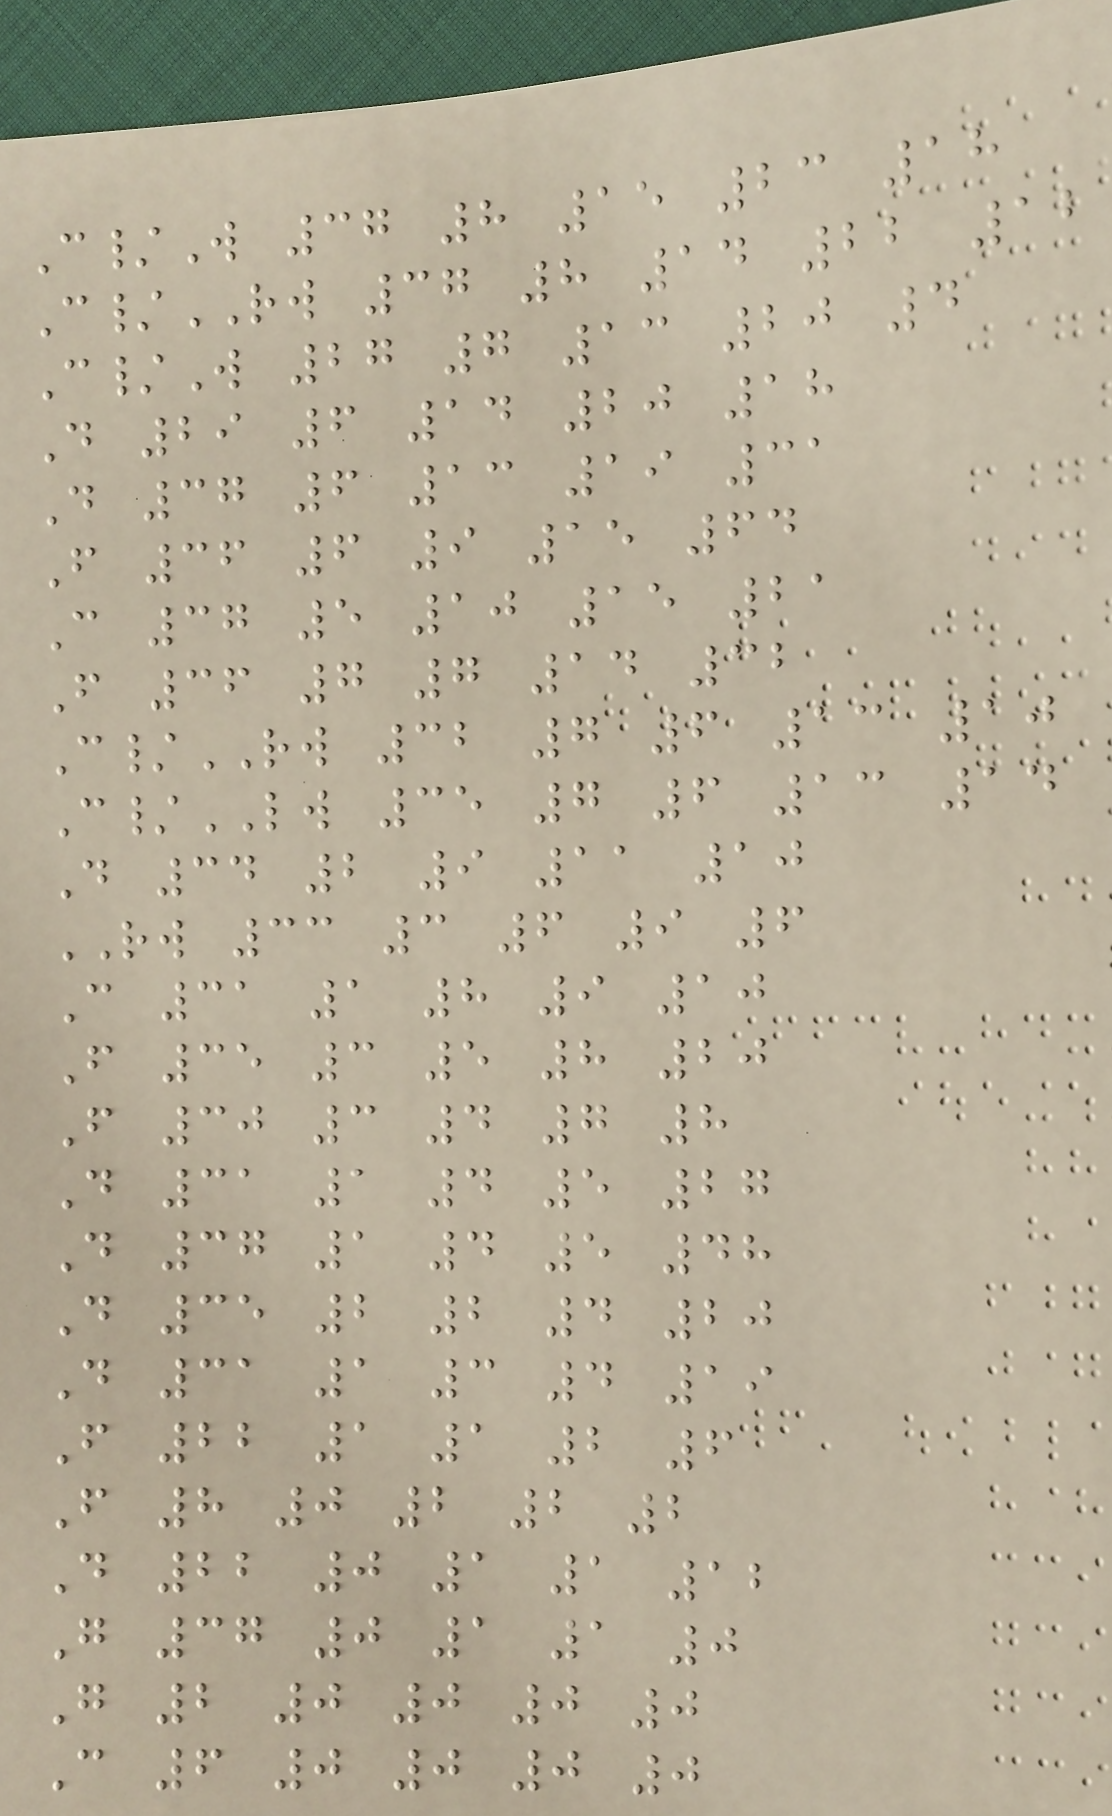C/W 37 8 15 23 18
C/RW 37 8 14 22 12
C/W 27 7 13 20 4
D 29 6 14 20 18
D 37 6 13 19 31
F 36 6 9 15 64
C 37 5 10 15 21
F 36 7 7 14 32
C/RW 32 7 6 13 10
C/LW 35 7 6 13 14
D 34 2 9 11 10
RW 33 3 6 9 6
C 31 1 8 9 10
F 35 3 5 8 20
F 30 3 4 7 8
D 31 1 4 5 27
D 37 1 4 5 48
D 35 2 2 4 20
D 31 1 3 4 19
F 22 1 1 2 6
F 8 0 2 2 2
D 22 0 1 1 12
G 37 0 1 1 0
G 2 0 0 0 0
C 6 0 0 0 0
